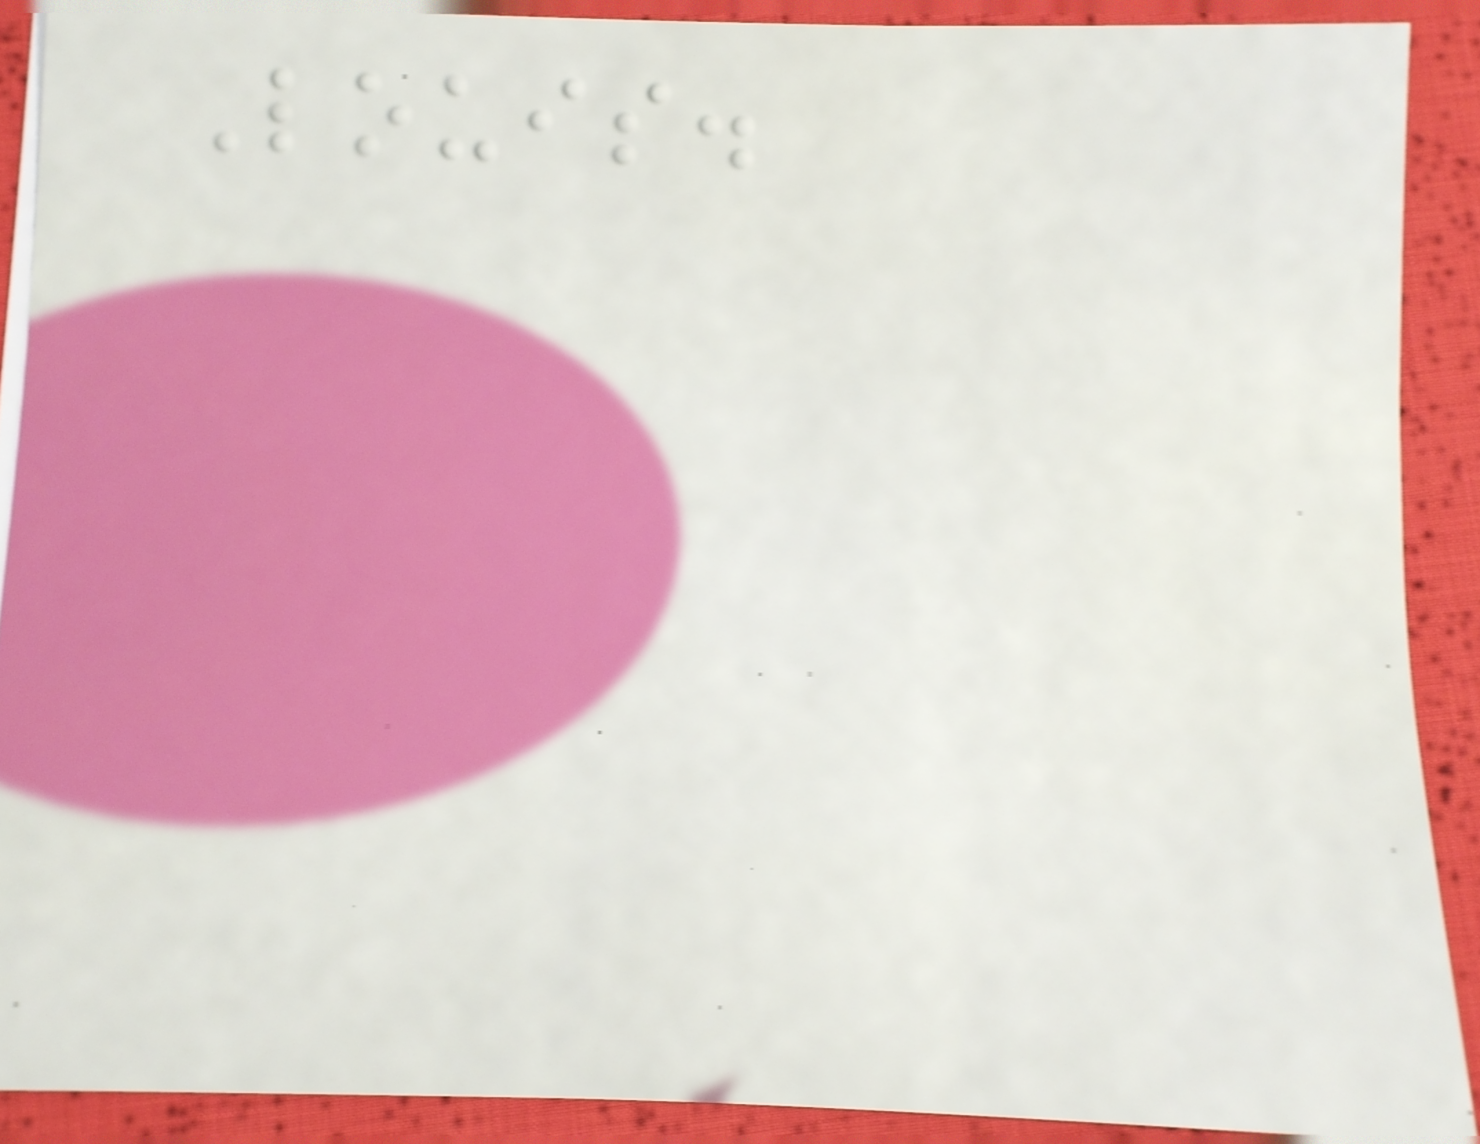Louis.
